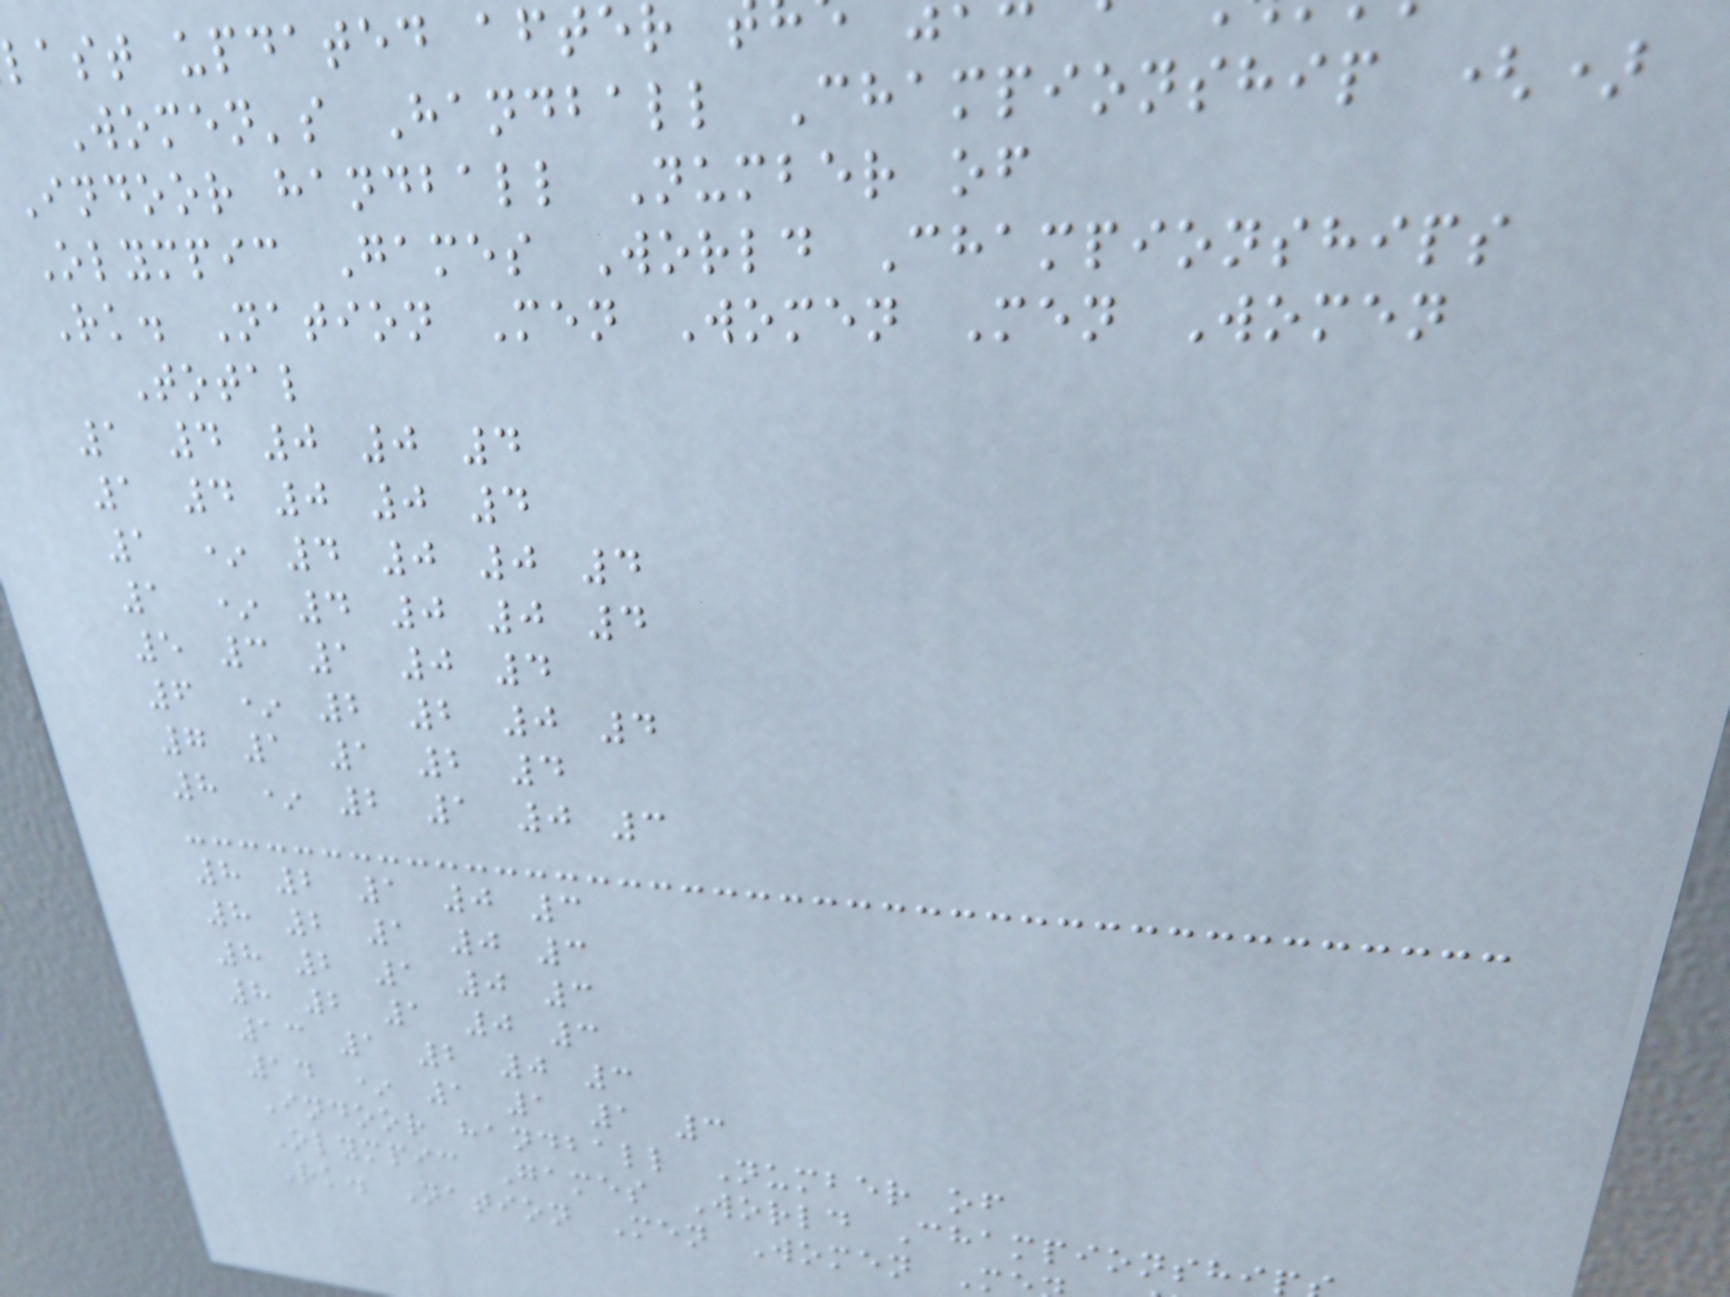last updated after
Women's Handball Championship ()
Indoor handball Number of
Olympic Games World Championships
Rk. Nation Men Women Men Women
Total
1 4 0 0 4
1 4 0 0 4
1 * 4 0 0 4
1 * 4 0 0 4
5 3 1 0 4
6 * 2 2 0 4
7 1 1 2 4
8 * 2 1 0 3
8 2 1 0 3
8 2 1 0 3
8 2 1 0 3
8 2 1 0 3
13 1 2 0 3
14 * 1 1 1 3
Indoor handball Number of
Olympic Games World Championshi
Rk. Nation Men Women M
